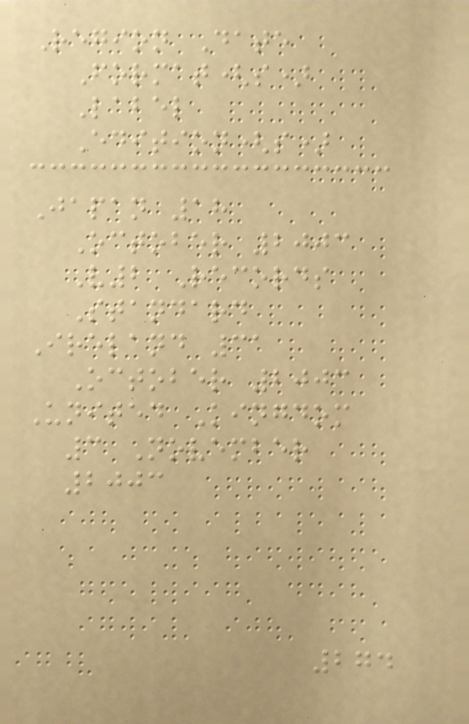Region Date
Format(s)
Label
Edition(s)
Japan 18
October 2003
V2 Records
Standard
Ireland 31
October 2003
United Kingdom
3 November
2003
274
